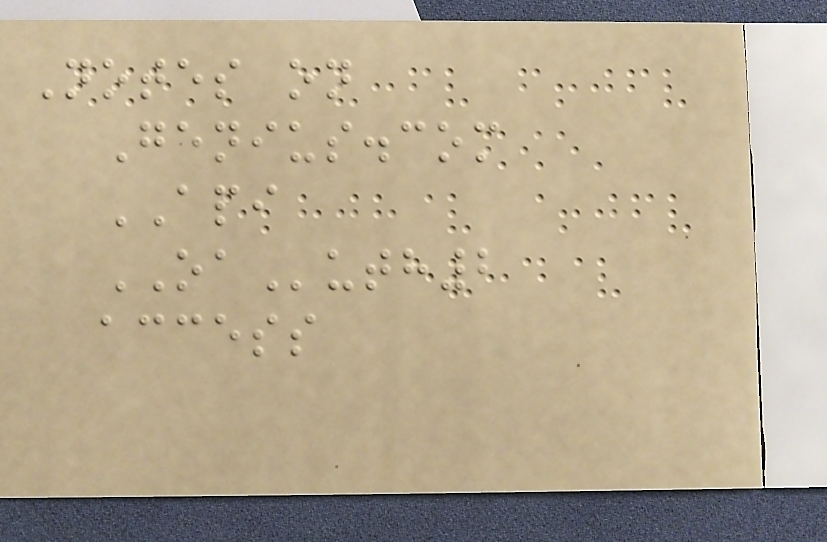Notes on
Genius.com
API
OAuth2
access
